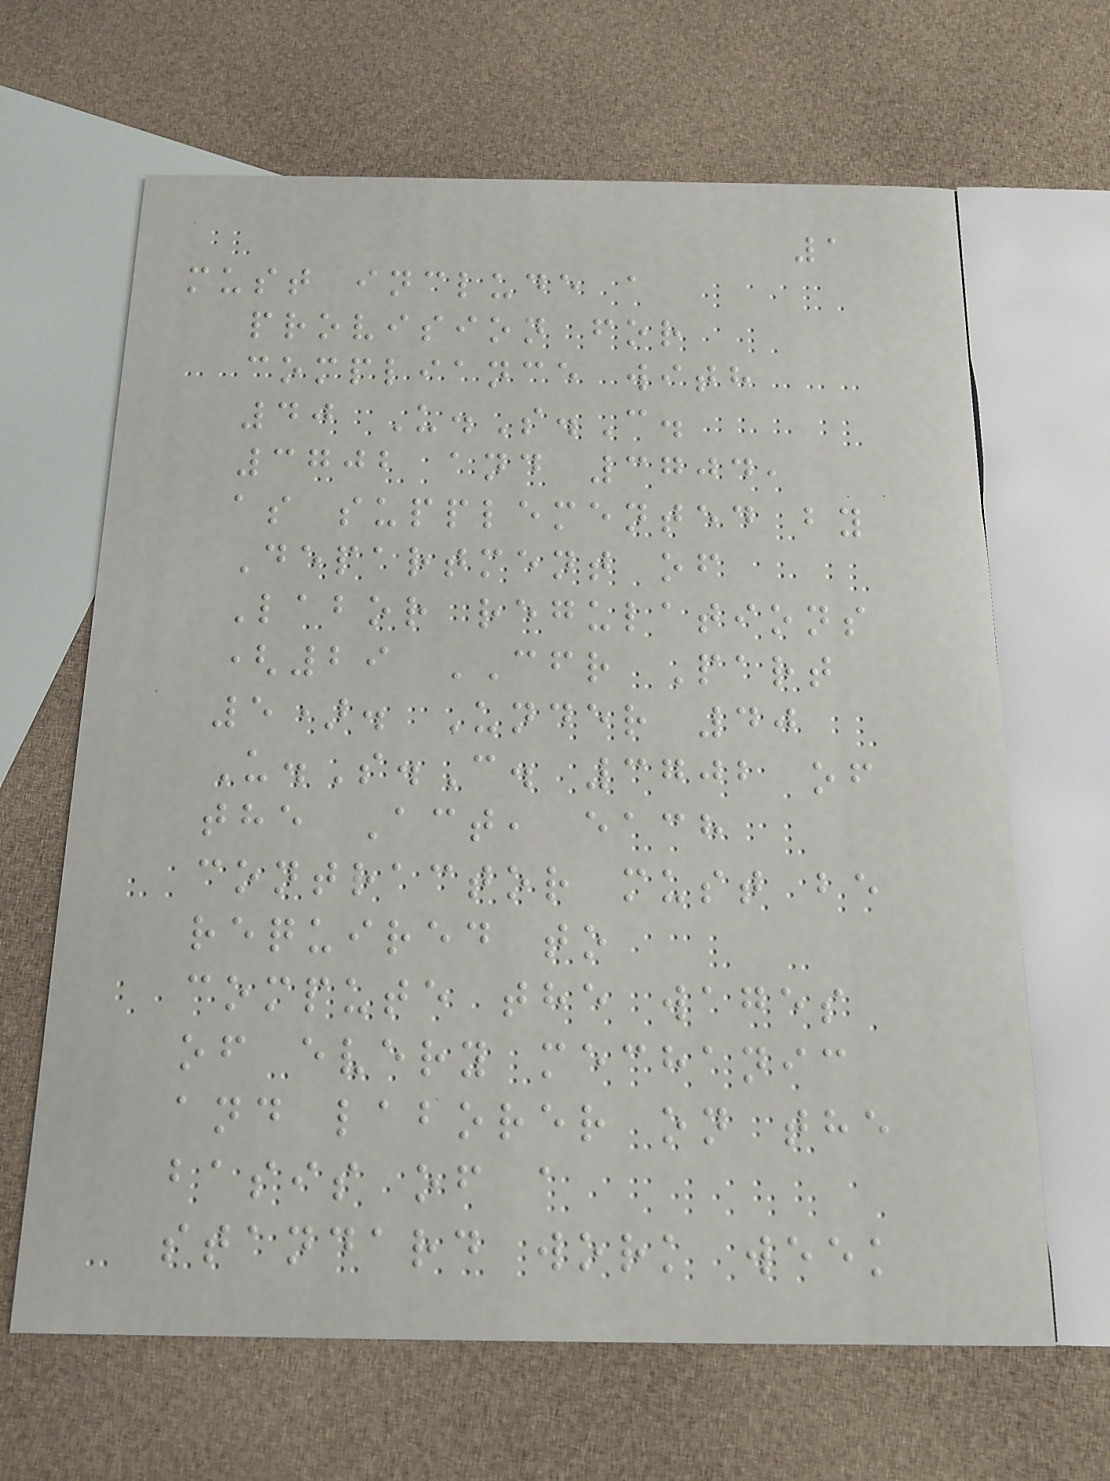1
must include a
provision for
compliance with
40 U.S.C.
3702 and 3704,
as supplemented by
Department of
Labor regulations
(29 CFR Part
5). Under 40
U.S.C. 3702 of
the Act, each
contractor must be
required to
compute the wages
of every mechanic
and laborer on the
basis of a
standard work week
